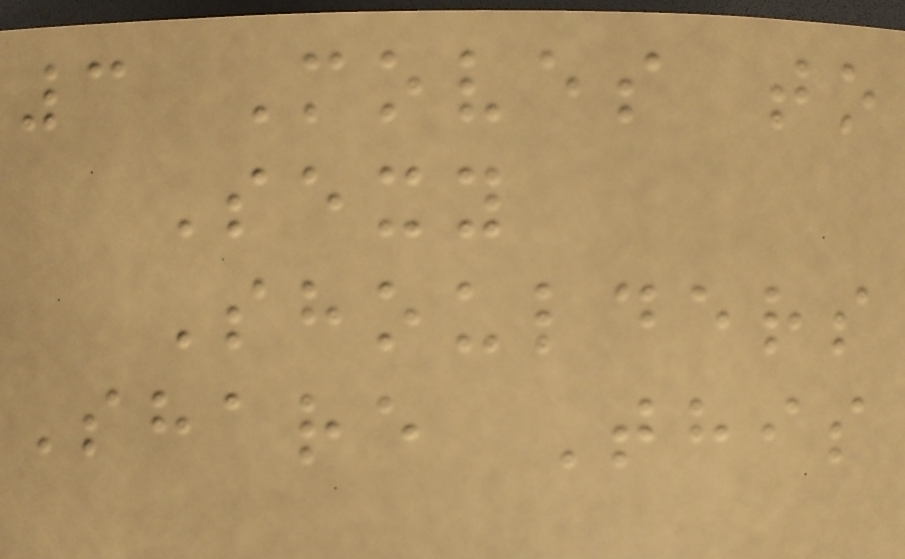3 Moves to
Sexy
Shoulders
Share This
